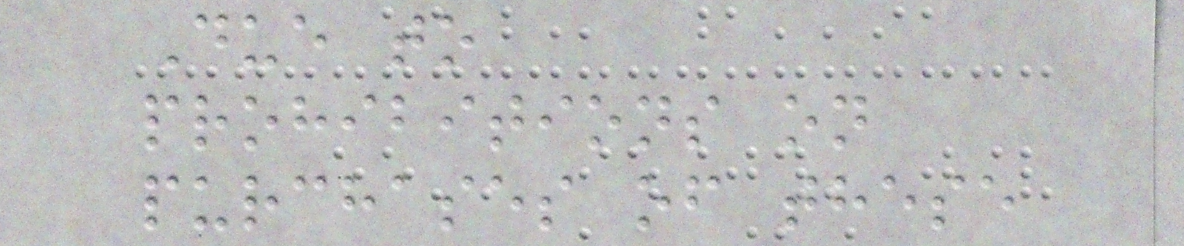Due to
prohibitions on
purchases of these
